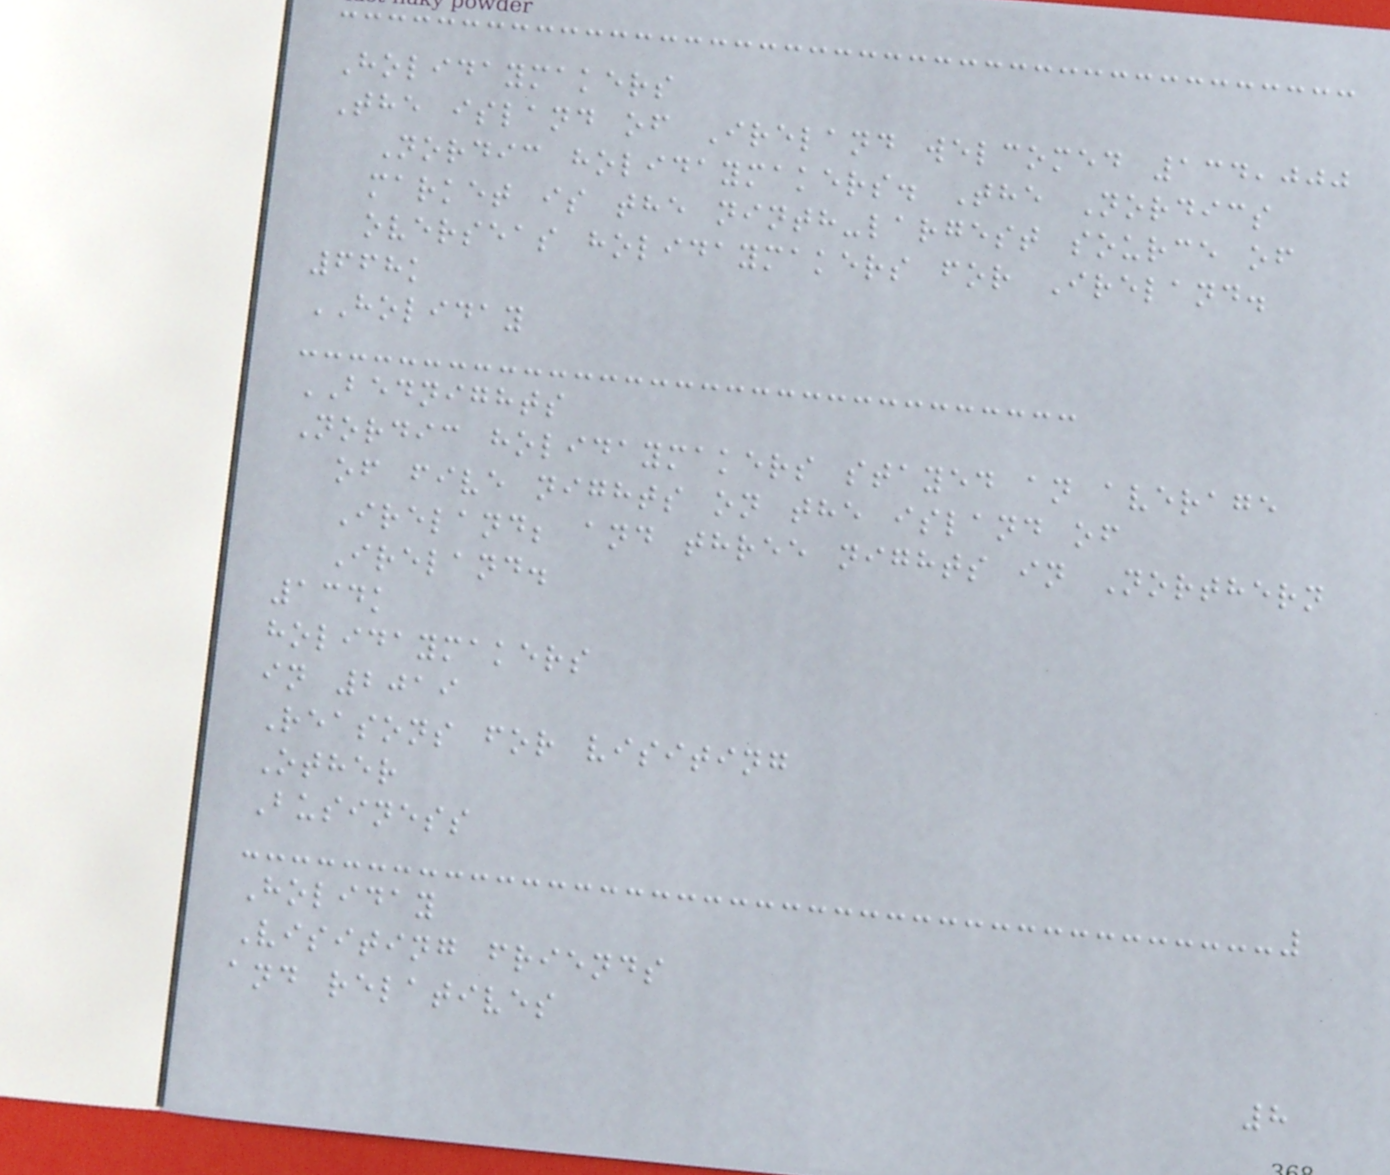Holidaymakers
The island of Ireland welcomed 134,000
Nordic holidaymakers. The Nordics
market is the ninth-largest source of
overseas holidaymakers for Ireland.
668k
HOLIDAY
BEDNIGHTS
Nordic holidaymakers stayed an average
of five nights on the island of
Ireland; and three nights in Northern
Ireland.
134k
holidaymakers
in 2019
Reasons for visiting
Other
Business
Holiday
Visiting friends
and relatives
8
